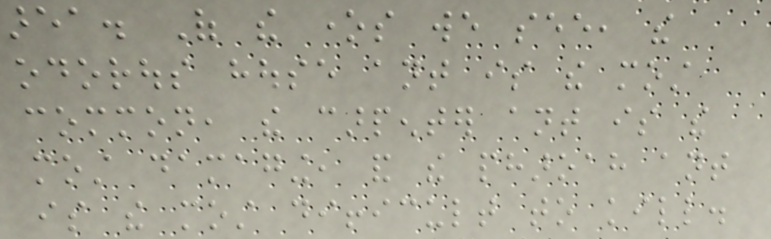area. Of the ones we see, the
odorous house ant is the most
common, the carpenter ant is the
most damaging, and the pharoah ant
is the most difficult to kill.
